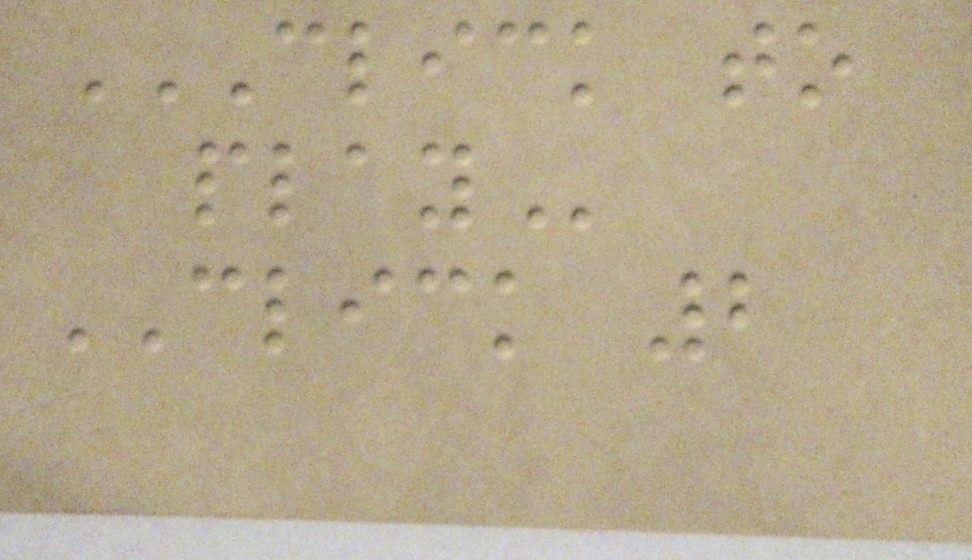CLICK TO
PLAY
CLICK 2
